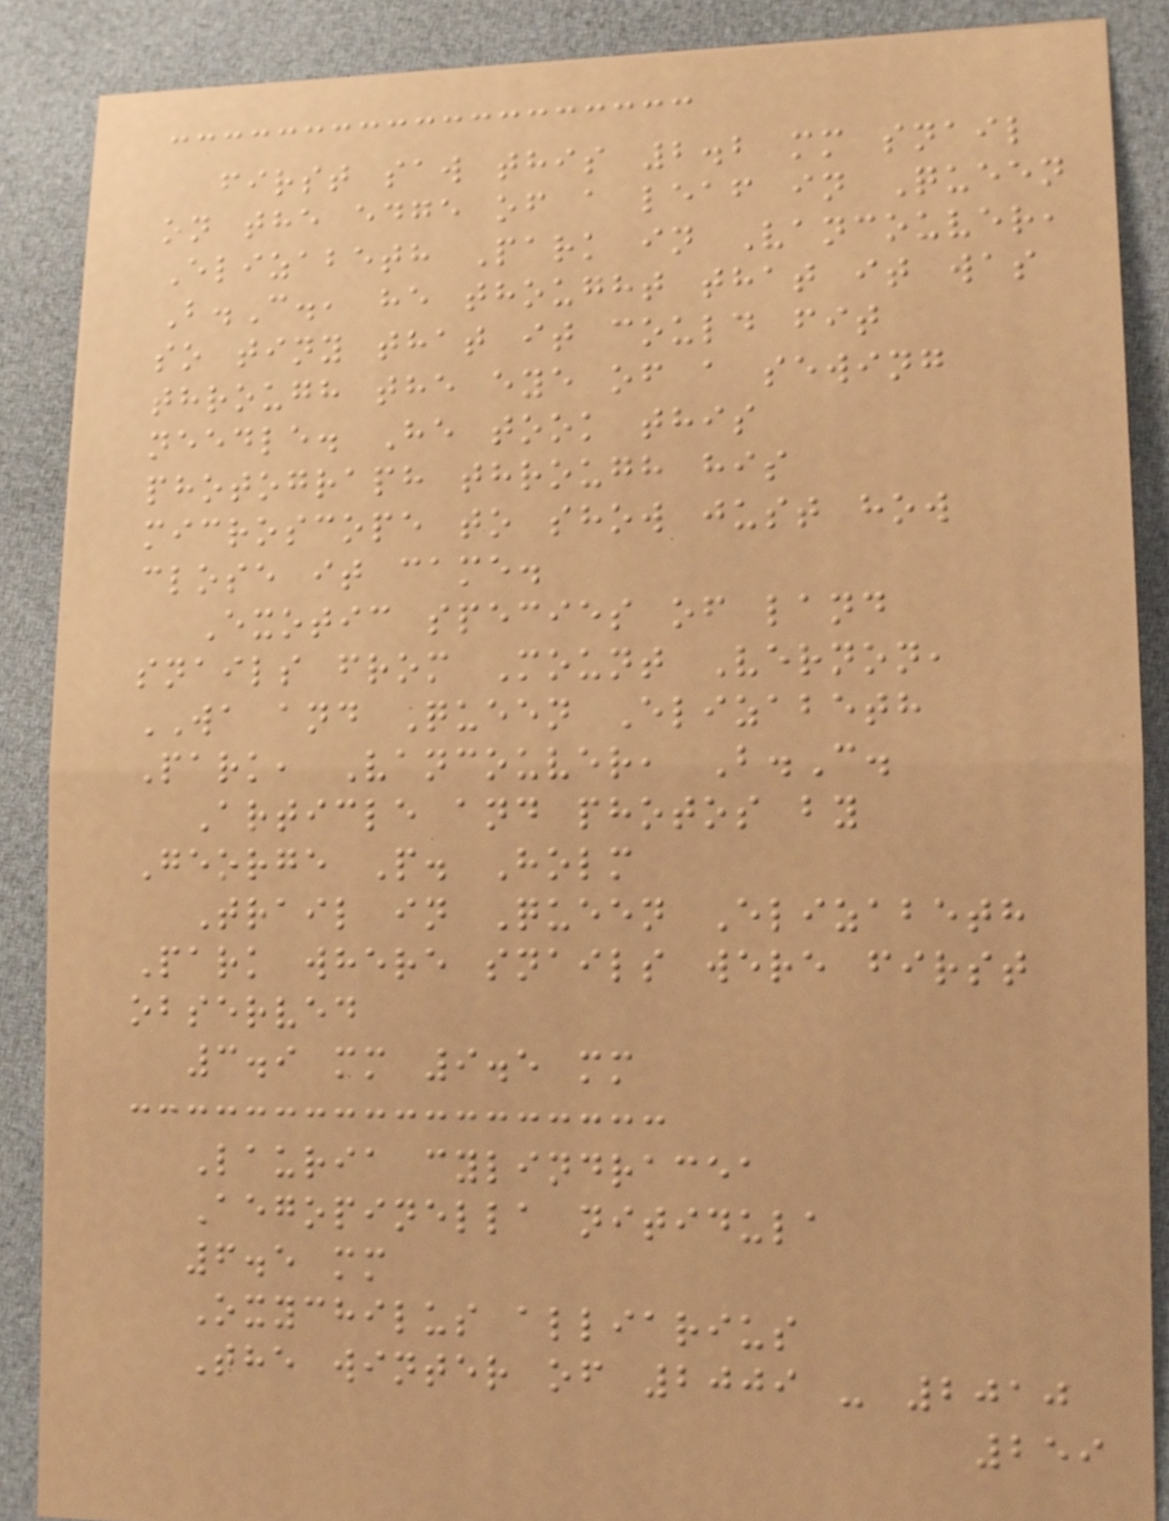first saw this 2.2 mm snail
on the edge of a leaf in Queen
Elizabeth Park in Vancouver,
B.C., he thought that it was
so tiny that it could fit
through the eye of a sewing
needle. He took this
photograph through his
microscope to show just how
close it came.
Exotic species of land
snails from Mount Vernon,
WA and Queen Elizabeth
Park, Vancouver, B.C.
Article and photos by
George P. Holm
Trail in Queen Elizabeth
Park where snails were first
observed
3.9 mm 9.5 mm
Lauria cylindracea
Aegopinella nitidula
6.5 mm
Oxychilus alliarius
The winter of 2009 - 2010
259
